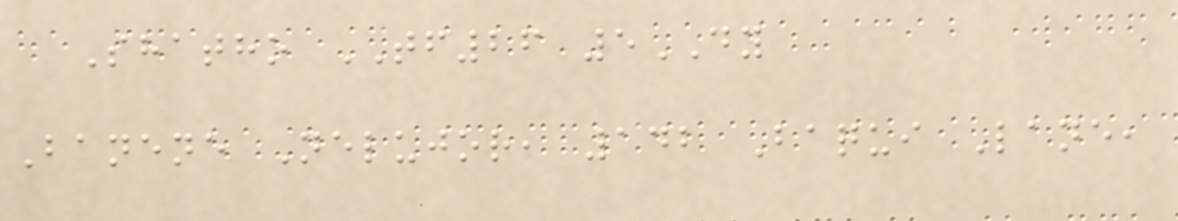Shatho TF26 5DY
Banene Nelujor, 142 Baqui Lane,
